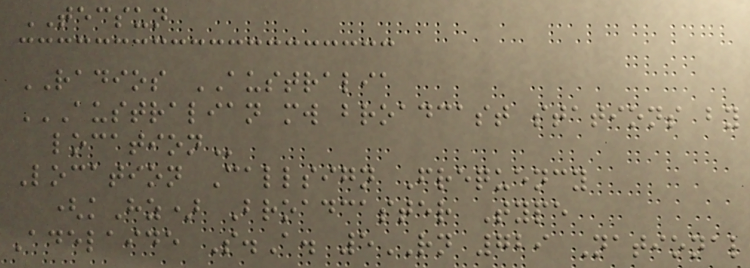TECSUN
RADIOS AUSTRALIA
AUSTRALIAN MW BROADCAST STATIONS BY
LOCATION
Location Callsign Frequency
(kHz) Broadcaster Type
Adelaide S.A. 5RN 729 National
